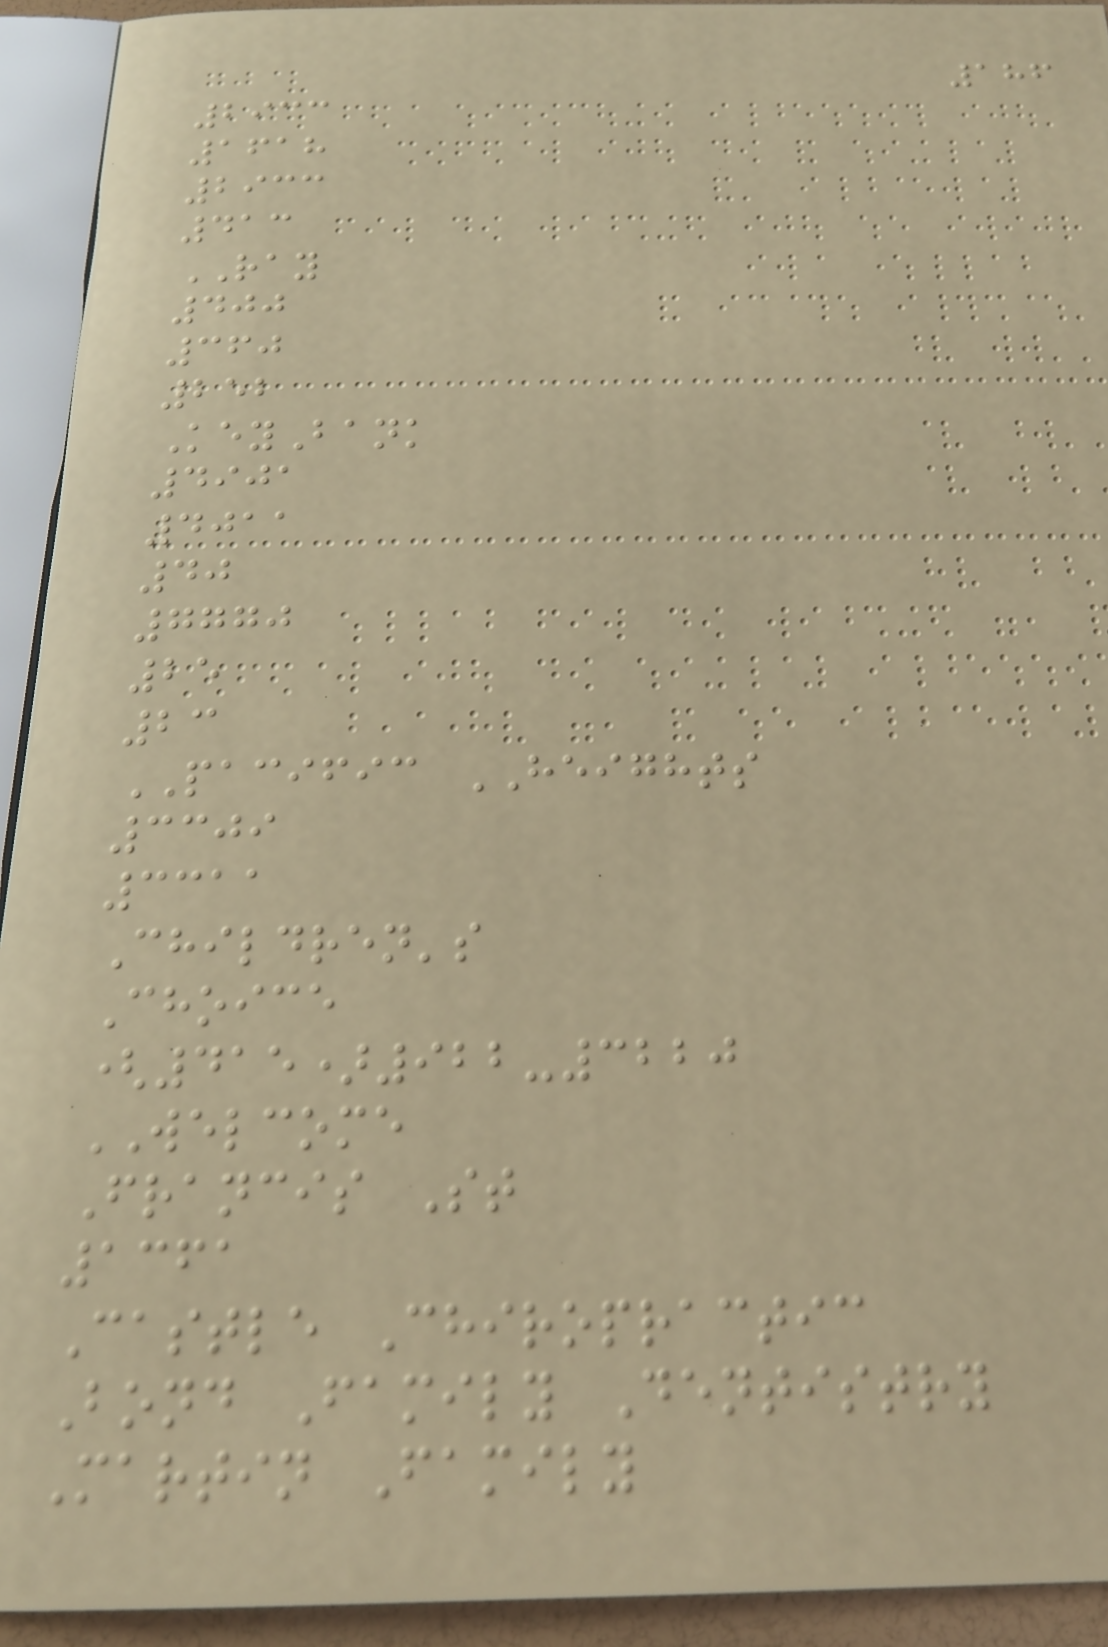186
2933
1618
2933
413
RAY
400
360
252
KeyBank
4901
4011
40
7770
25
23
PACIFIC HEIGHTS
3309
3311
Children's
Choice
(415)922-3220
WELCOME
Francis St
1361
Castle Chiropractic
Bond Family Dentistry
Martin Family
